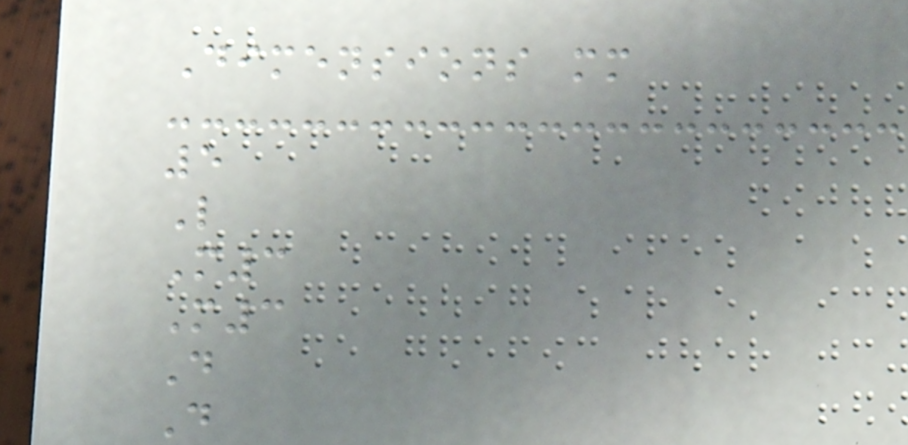Dimensions mm
5
L
M3
M3
D
D
